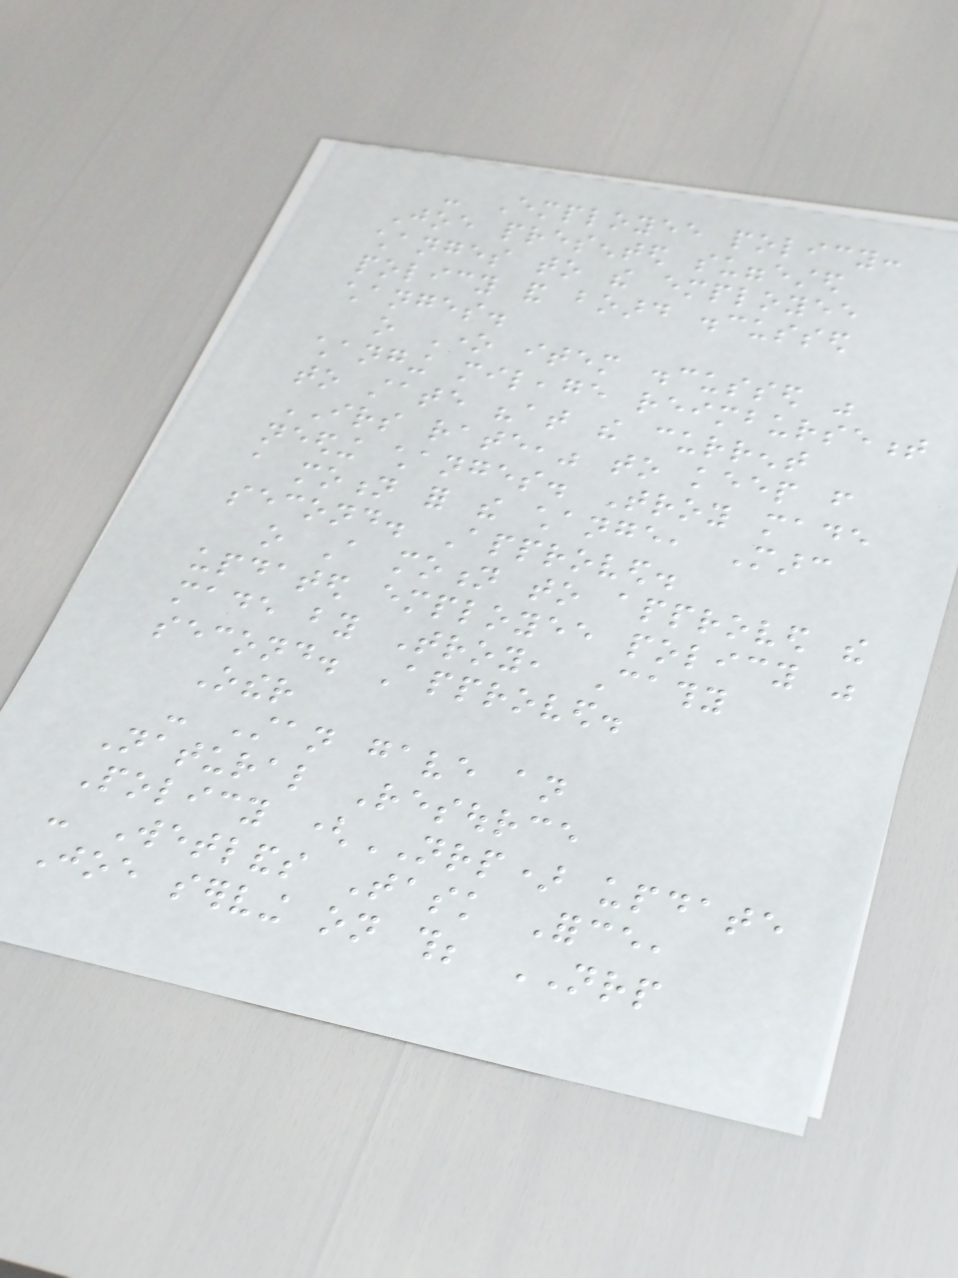- Employee policy:
Joe presented suggested
changes to the employee
policy and board discussed
changes.
o One item discussed was
changing mileage reimbursement
to state "at the current
IRS rate," to keep from
needing changes. Troy made
a motion for the change, Marc
second. Approved.
o A motion to approved the
updated employee policy was
made by Troy, Cathy
second. Approved.
Other
- Stan gave an
Natural Resource
Policy (NRP) update
- Wetlands Task Force,
Joe serving on this; NRP
